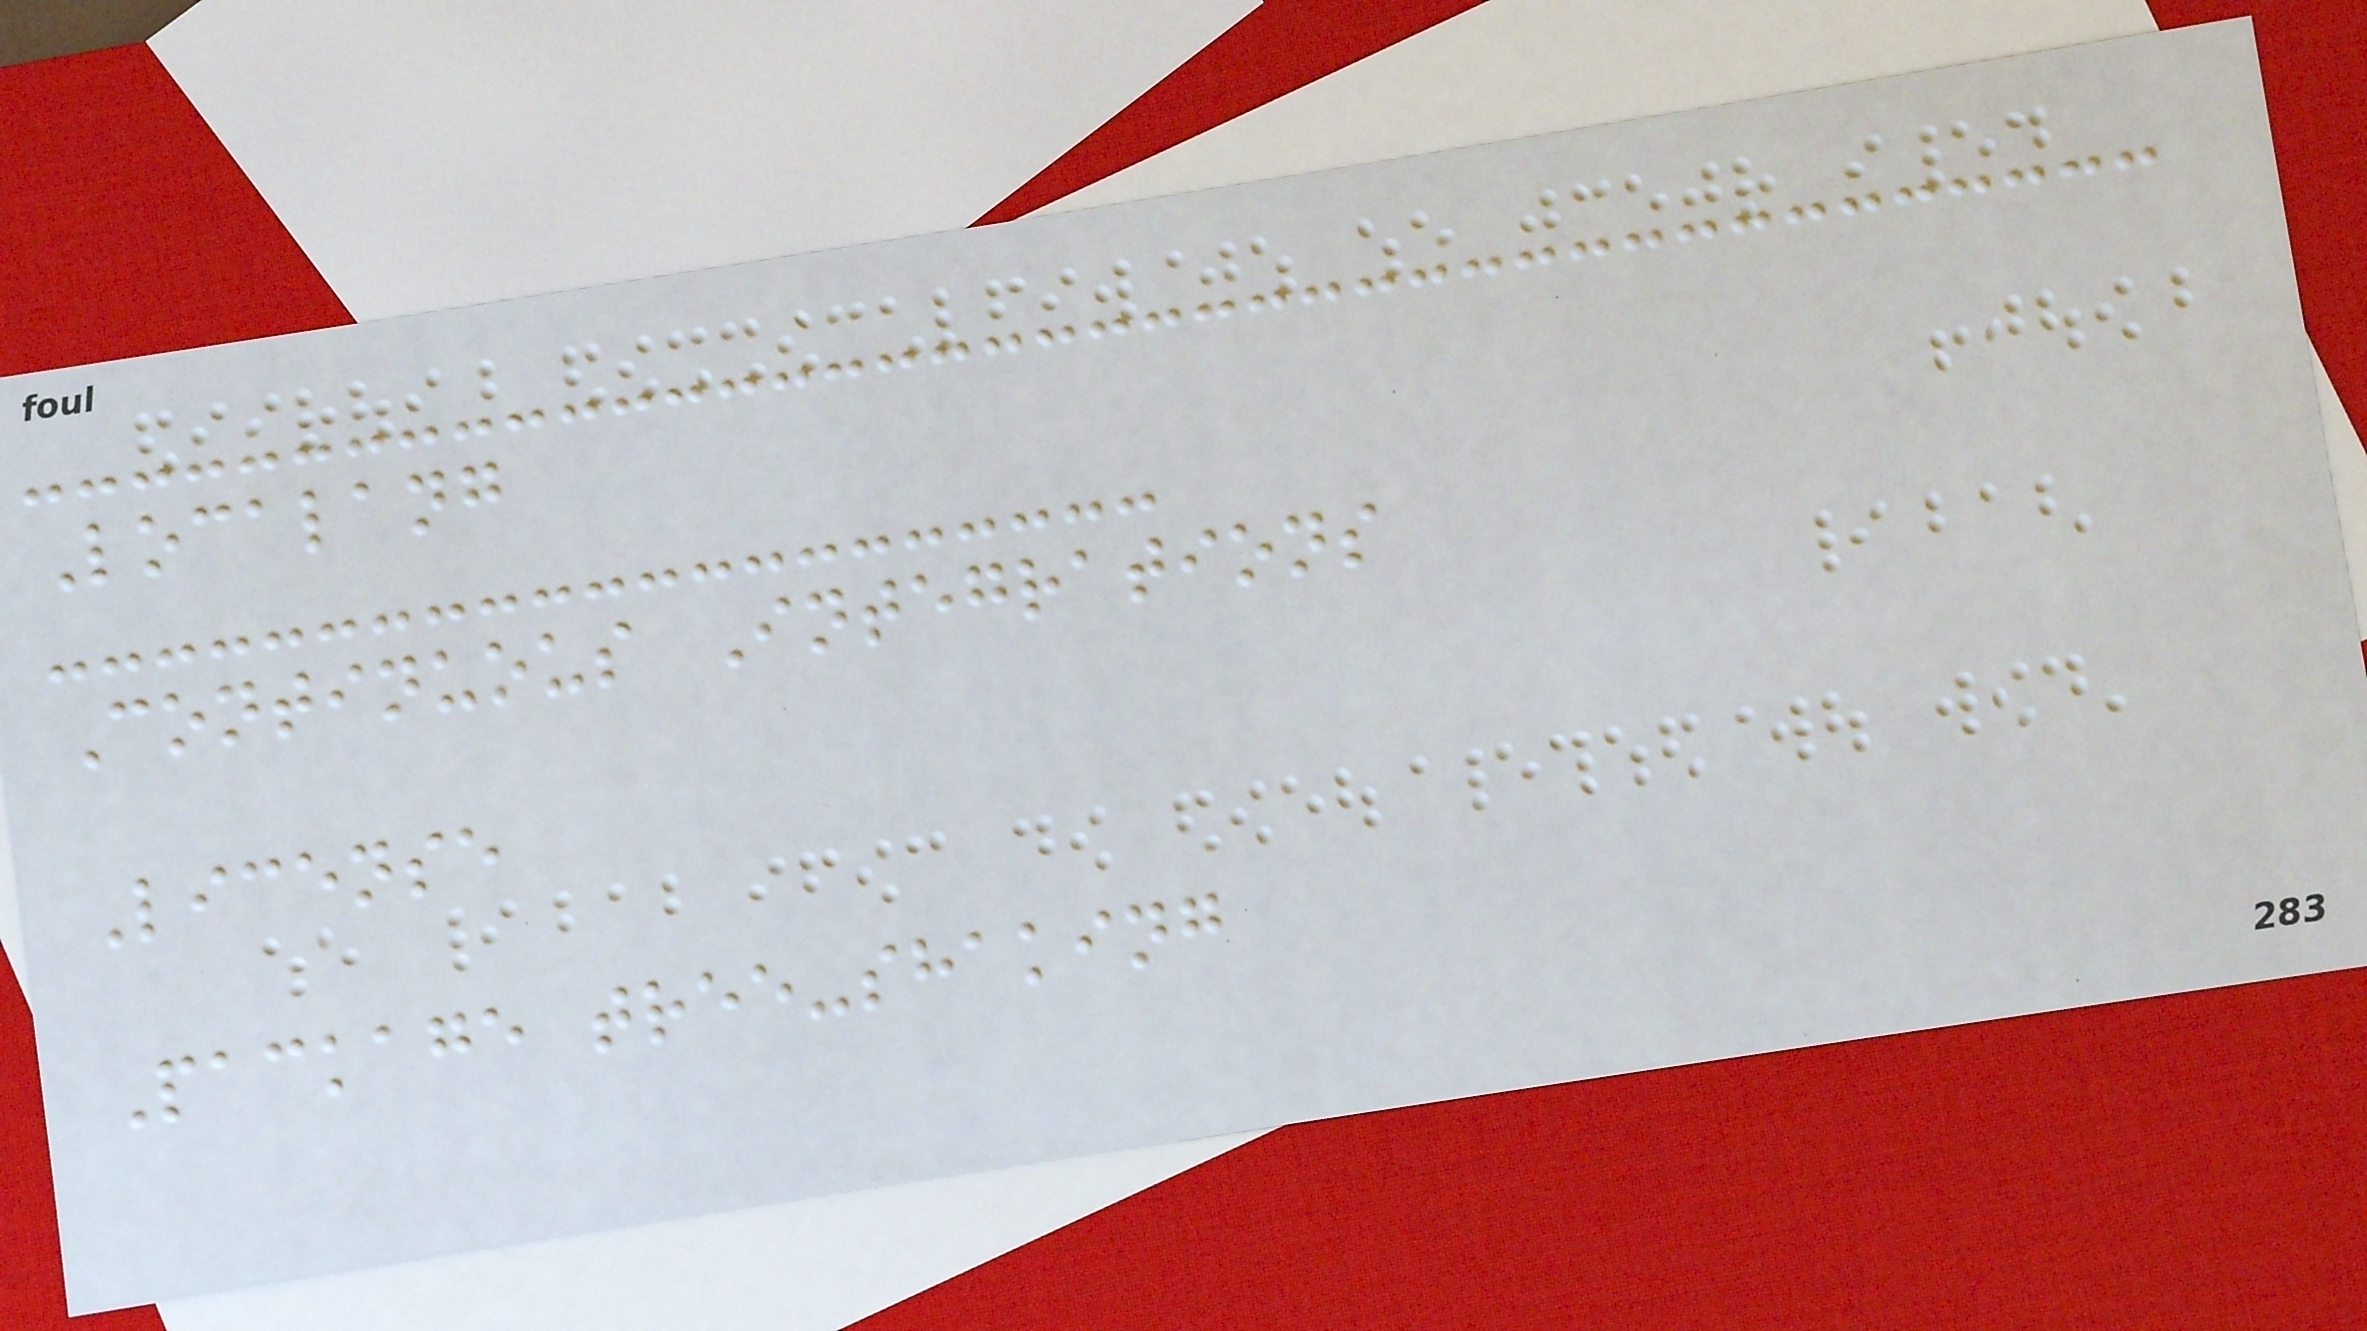Localang
Continuous Integrations
License
Package tree-shaking
